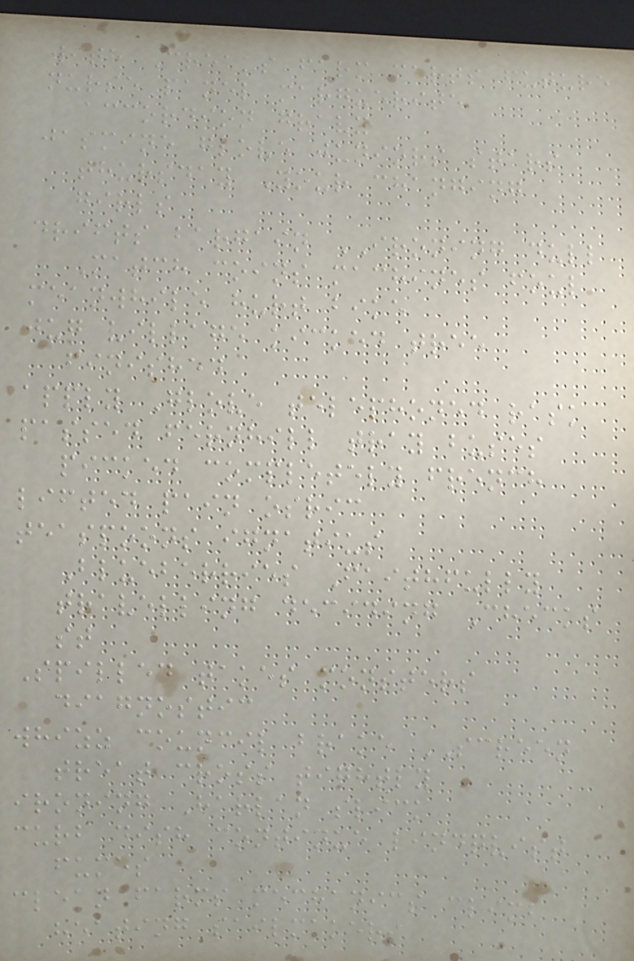with Creaks farm carts future
nurse panel marguerite
accordion gravy
jasmine glove juniors stars
thursday Your changing
girls
drifts bargain IRONING dull
Match coins machines foul
meanwhile hurt bike
jug village kicked tree
finished
apply Glove telephoned rask
passed fernhill tray buses
picked completely french
lifted pain osric
teaspoons ignatius
Blueberries Faithfully
travelling deciding Checks
st
Spilled takes monsters
diagnostic
whizz council brake SCREEN
treat cross tightly
ironing Harlan slick
curb dish continue lindqvist
fumes
clean farms mechanics climb
heating sailmakers
